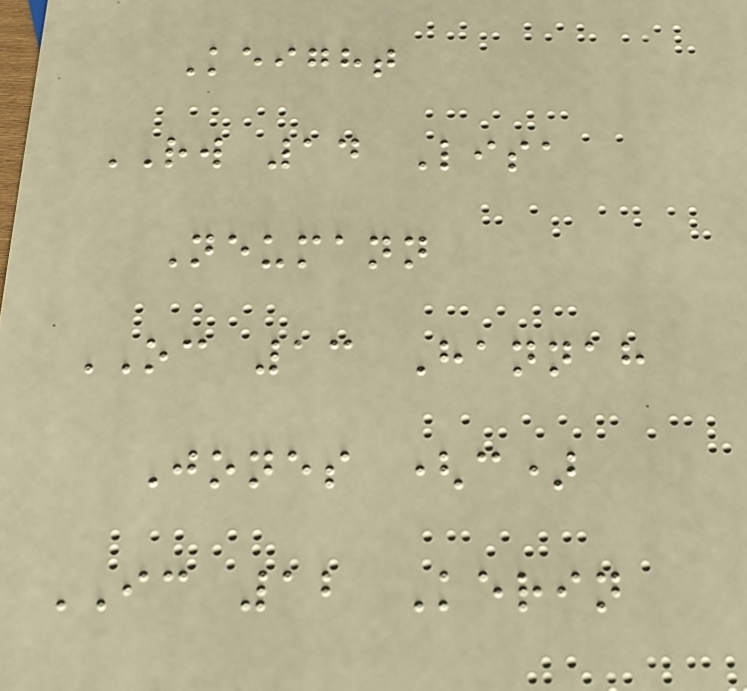Keight
RW 14 Lisa
Neumann
OC 13 Hannah
Jones (c)
IC 12 Kerin
